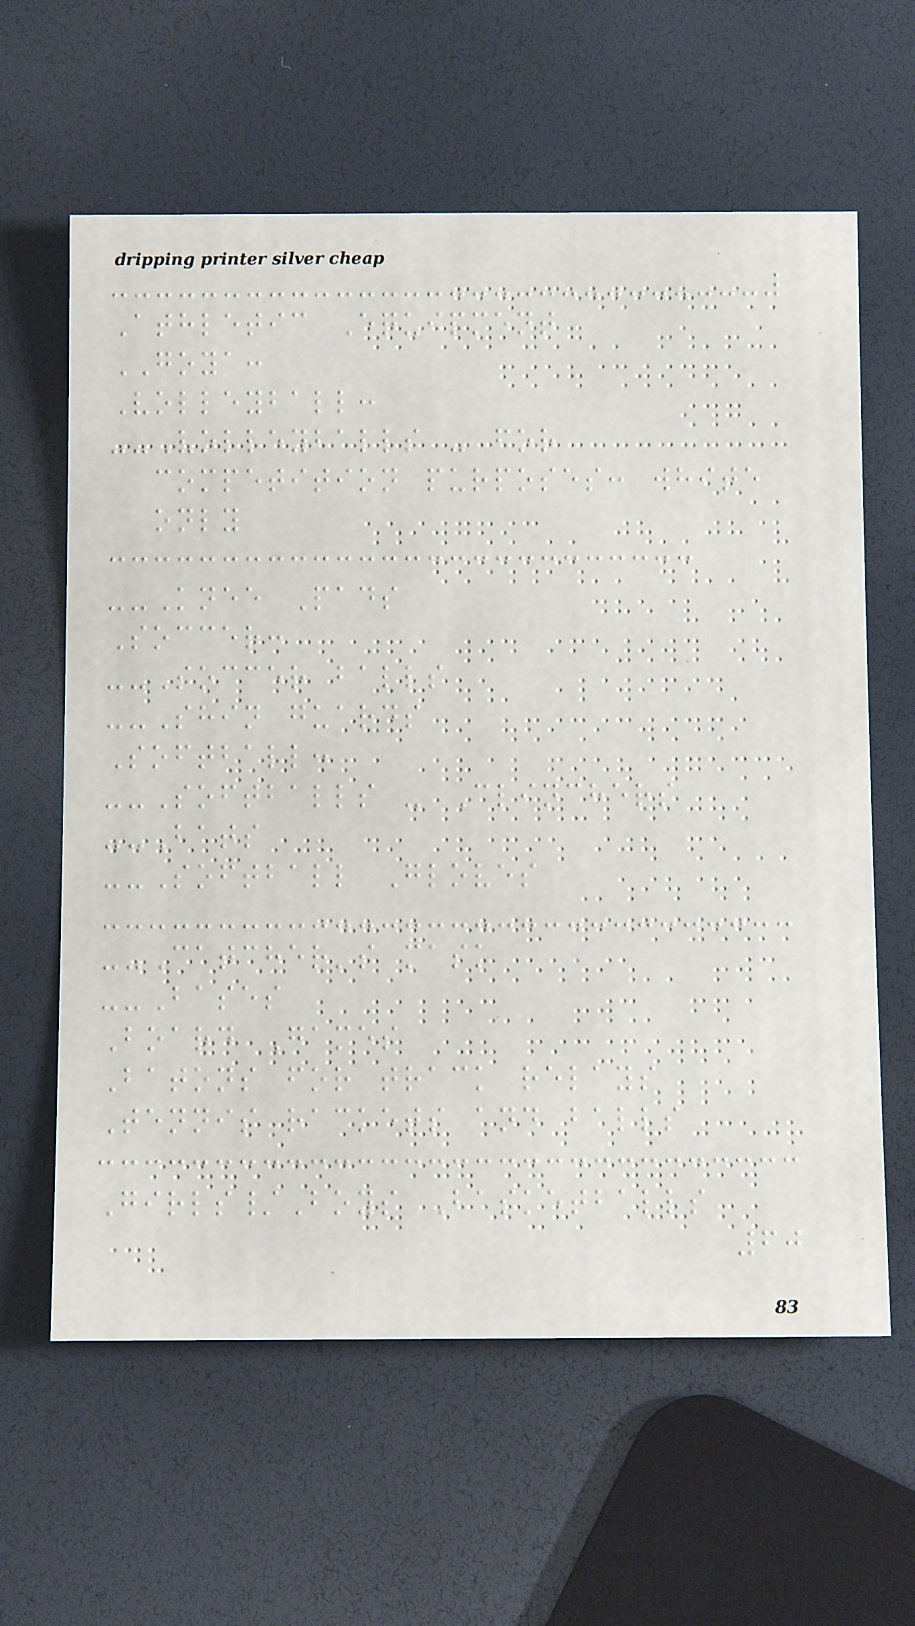Athletic Equipment
GOYA:
Volleyball:
--Volleyballs - for
competition purposes: white
only
--Knee Pads
Soccer:
--Soccer balls
--Shin guards
Softball:
--Softballs - Clinchers
--Bats
--Softball Gloves
--Catcher's mask
--Bases
Board Games
Batons for track relays
Tennis rackets and balls
Girls/Boys Basketballs
60
